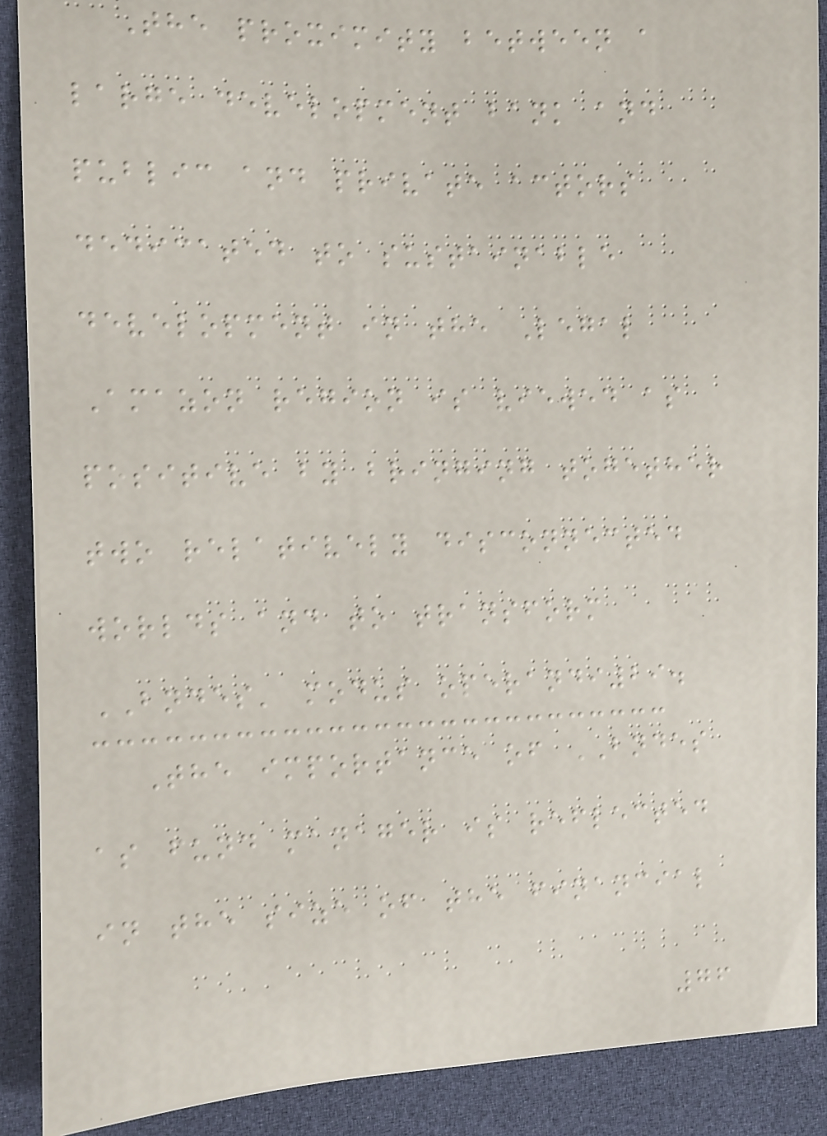The proximity between a
large development bank and
public and private actors
dedicated to sustainable
development in the Legal
Amazon region is viewed as
positive by bringing together
two relatively disconnected
worlds and to transform
BNDES' modus operandi29.
The importance of BNDES
as fund manager is reflected
in the size of the financial
76
